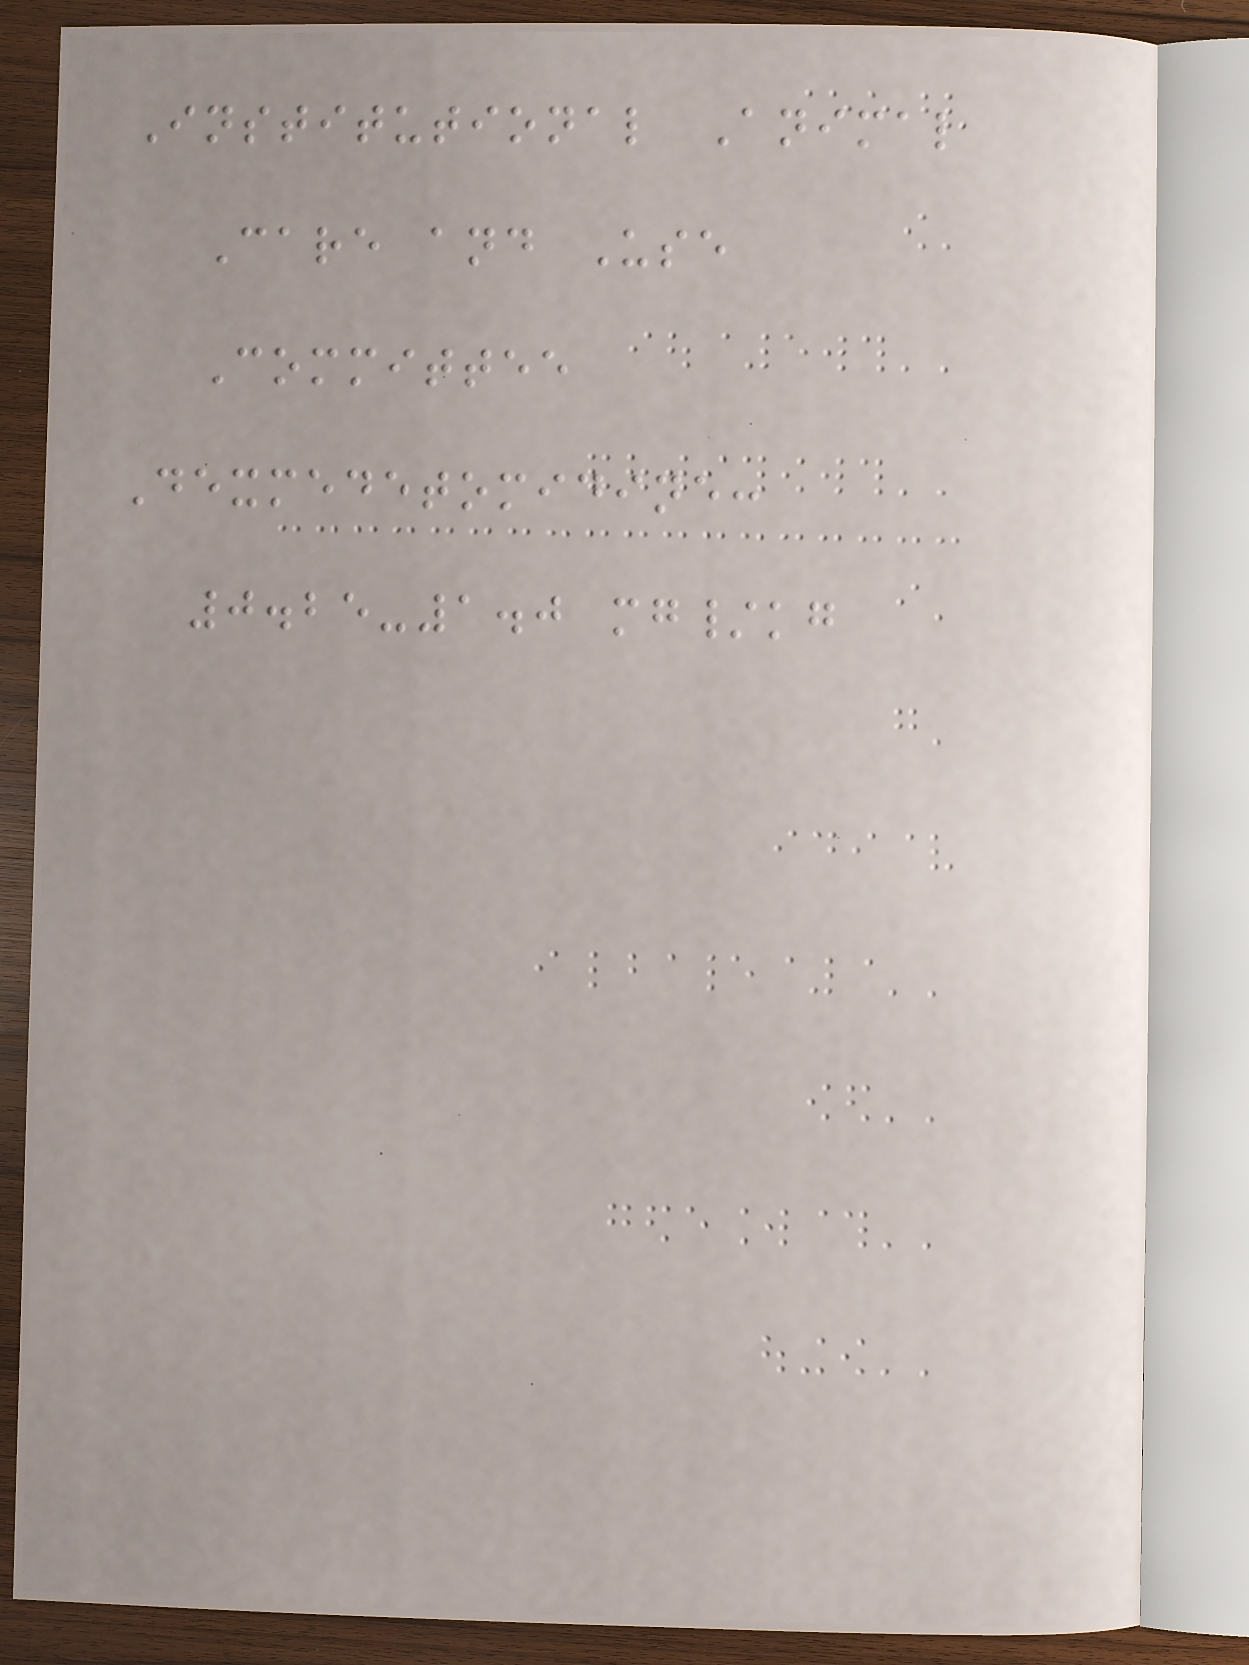Institutional Animal
Care and Use
Committee
Dexmedetomidine:
0.25-1.0 mg/kg
